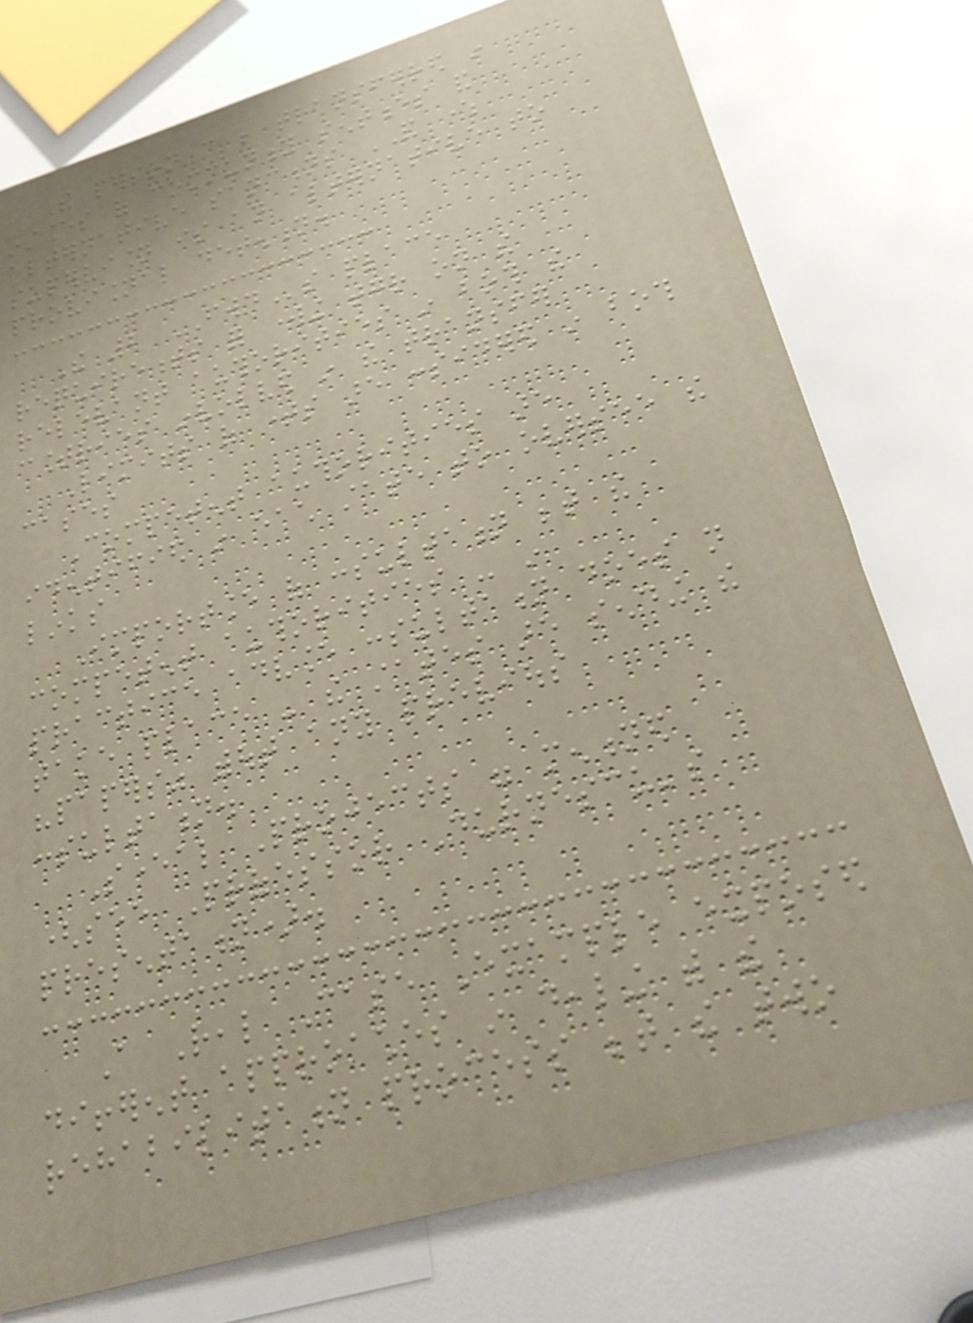The person can be transferred in
instances of community sentences and
alternative sanctions AND where
supervision is an alternative to
provisional detention.
The 2 FWDs place
requirements for working together on the
relevant authorities in both the
countries involved in the transfer
Limits of times are considered in both
cases
Competent authorities are
identified in each state to oversee the
links
Importance of consultation between the
competent authorities - in
practice advance consultation does not
take place - the states are sending the
"papers" without any previous
consultation.
Several Projects were mentioned
(see Professor Durnescu's
presentation).
A Real Case Example exposed
different approaches in dealing with the
rehabilitation process between the two
